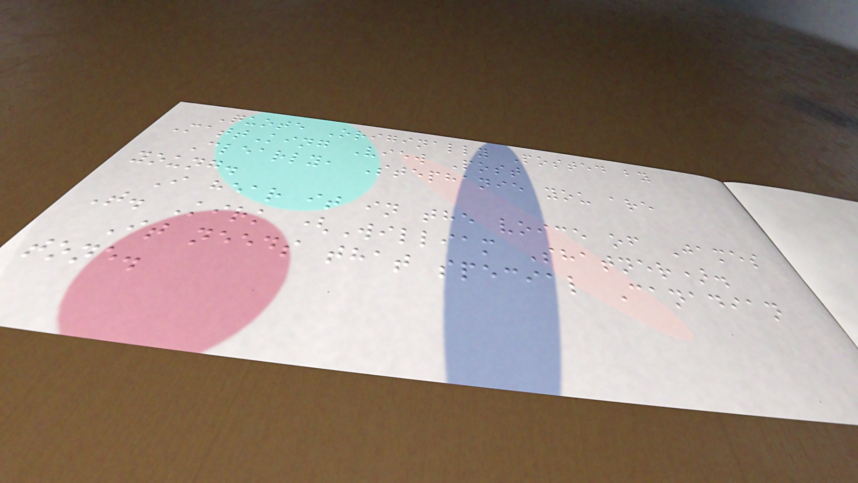Quote Originally Posted by
MattKing View Post
Clearly, Stephanie you are
young.
I hear it in the voice of James
T. Kirk (William Shatner).
It needs that special Canadian
tone.
